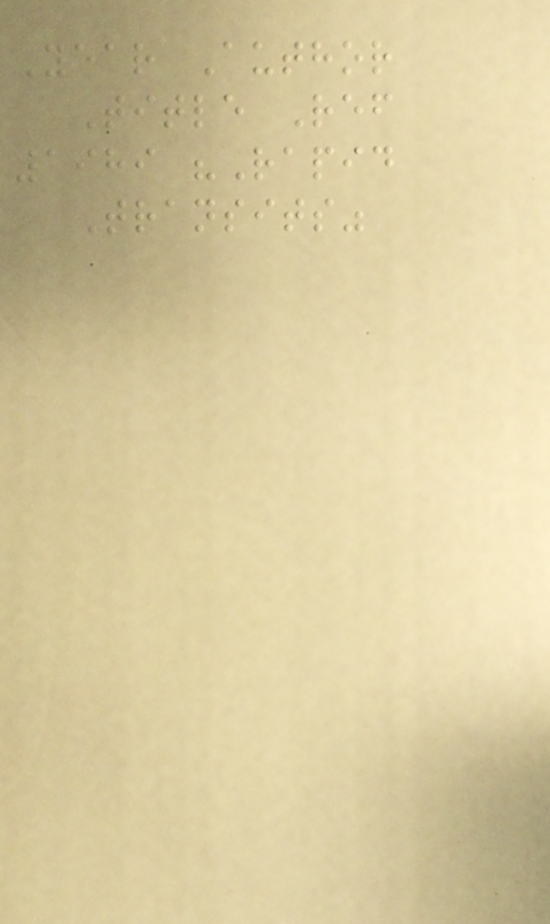Year Author
Title Ref
1989 "Rapid
Transits"
